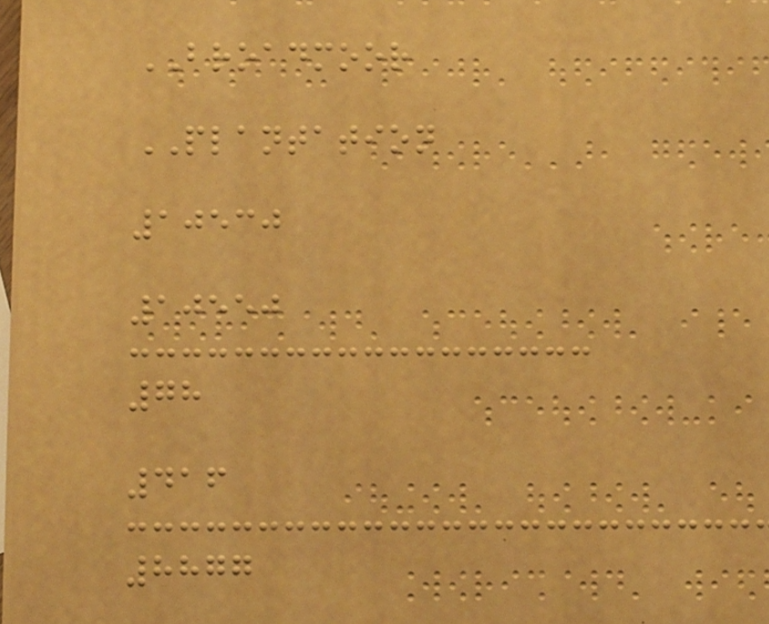BROADMOOR
PLANTATION
10530
10550
78
416
8877
